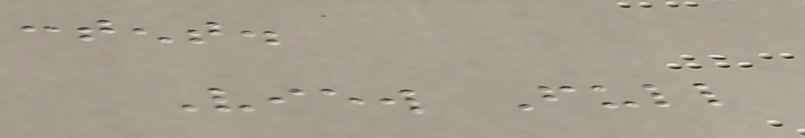content.
View Full
